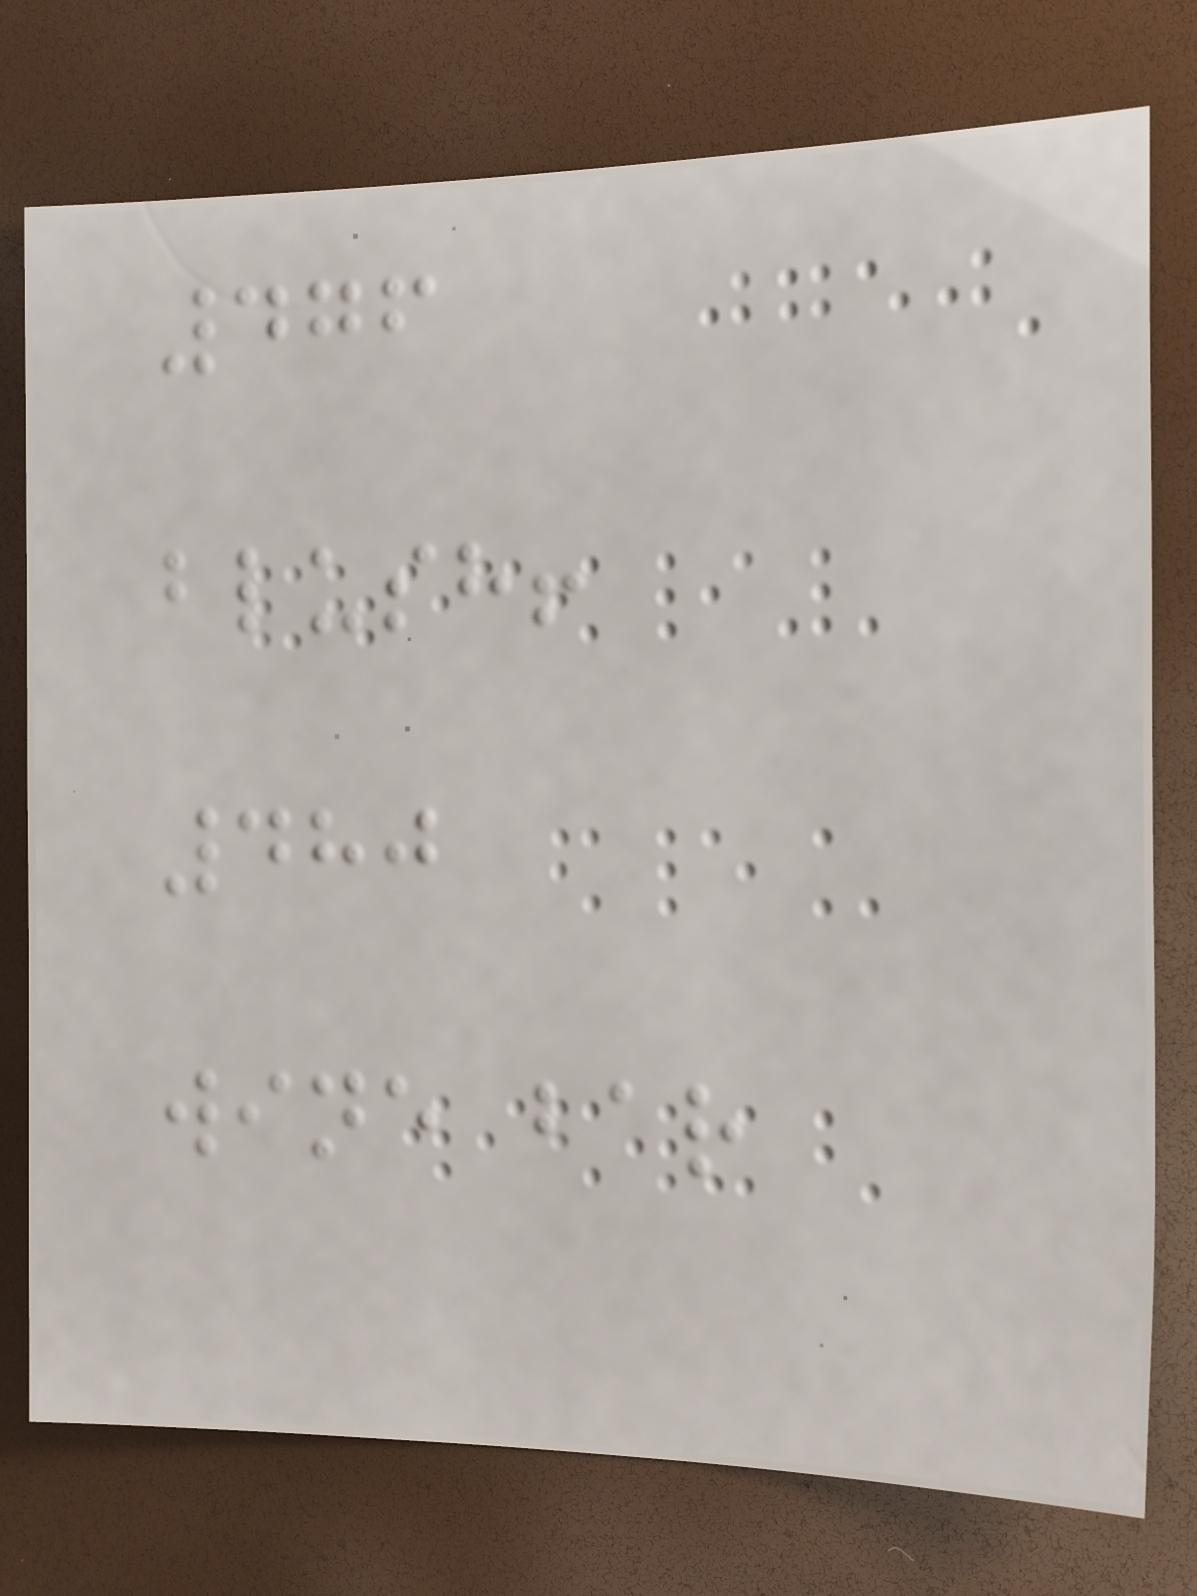476
blush!
480
wine bar
